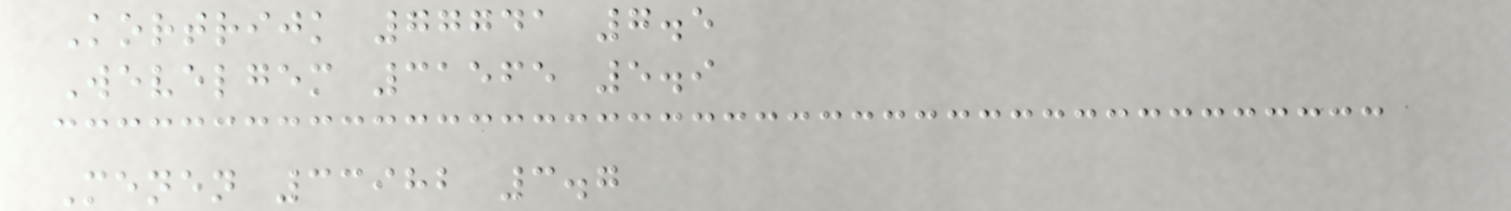Kortrijk 77741 7.5
Wevelgem 31565 5.9
Menen 33982 3.7
